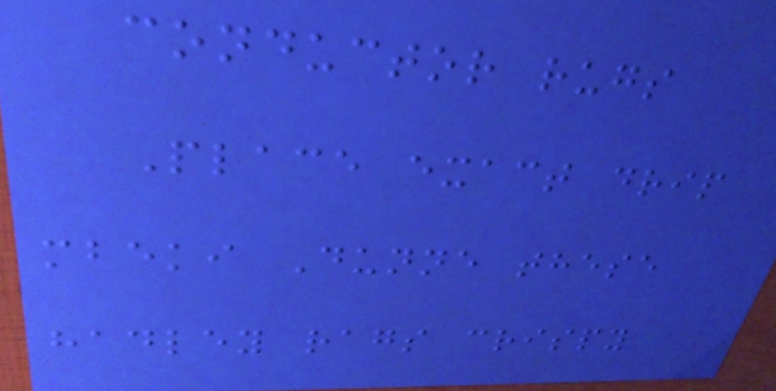conductor rugs
Place exact drip
mbeki Dunne these
hadley rags crispy
